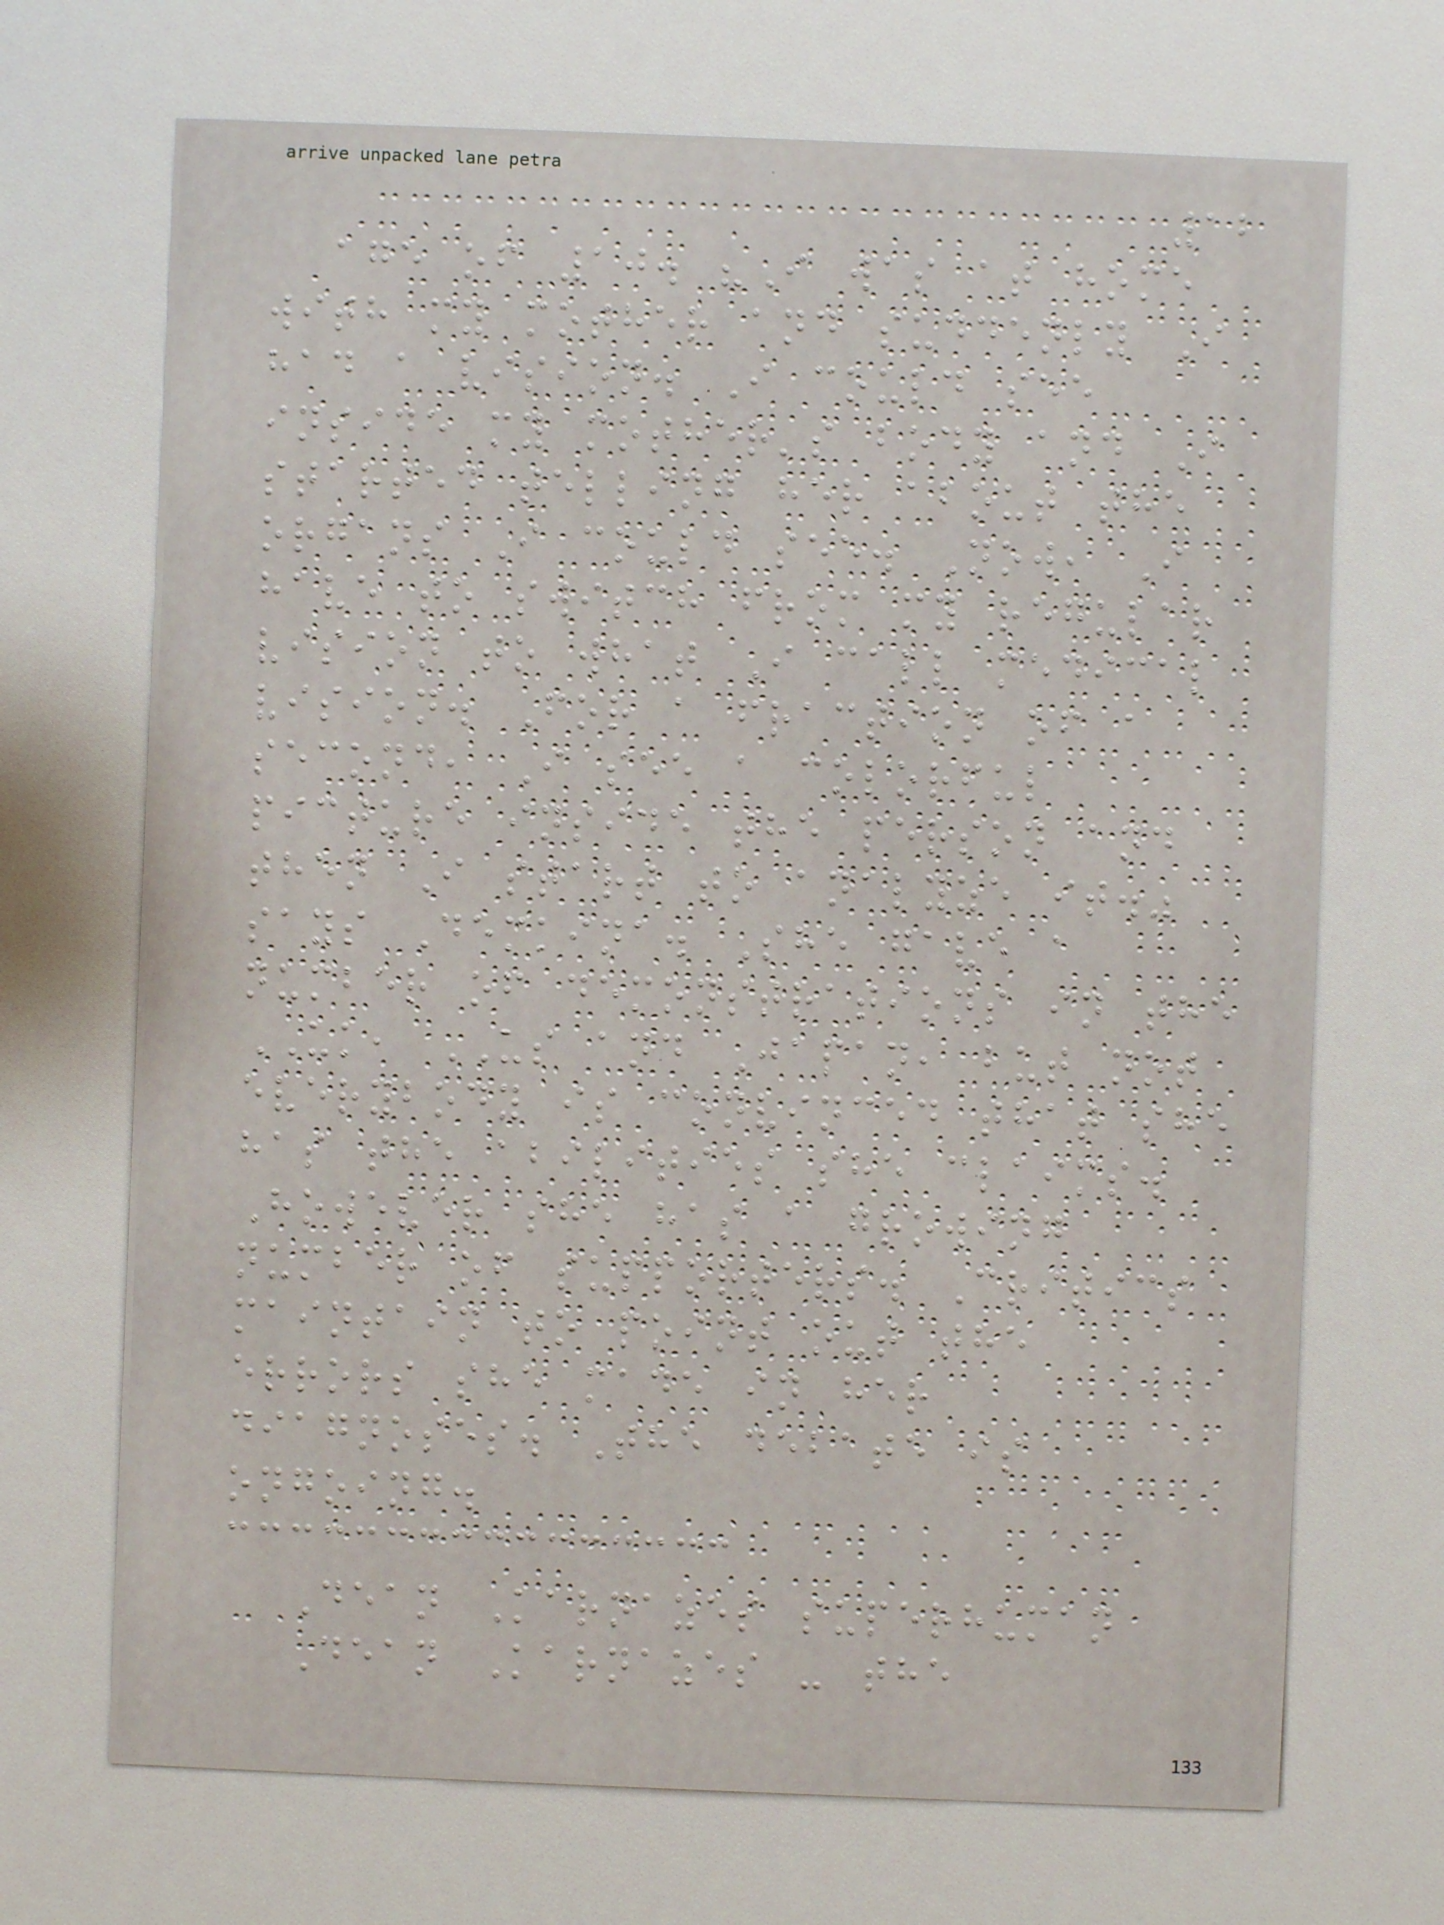12
age of 10. "I was at home
with my mother and suddenly I
had a vision. I could see
inside my mother's body and I
started telling her about the
organs I could see. Now, I
have to switch from my regular
vision to what I call medical
vision. For a fraction of a
second, I see a colorful
picture inside the person and
then I start to analyze it."
says Demkina. She gave a
number of demonstrations in the
UK, US and Japan, but not
everybody is convinced that she
has the abilities she claims.
However she has a growing
number of supporters. Critics
maintain to point out the
errors she made in her
diagnoses. The debate is
ongoing.
Dean Karnazes superhuman
Dean Karnazes - the
